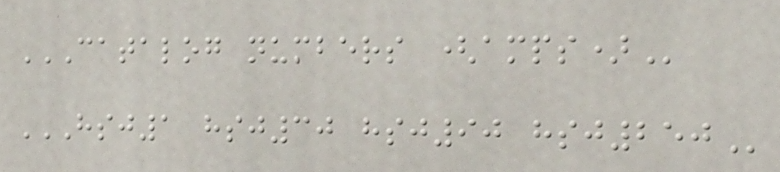CATALOG NUMBERS (AMPS)
HSJ1 HSJ30 HSJ90 HSJ250
